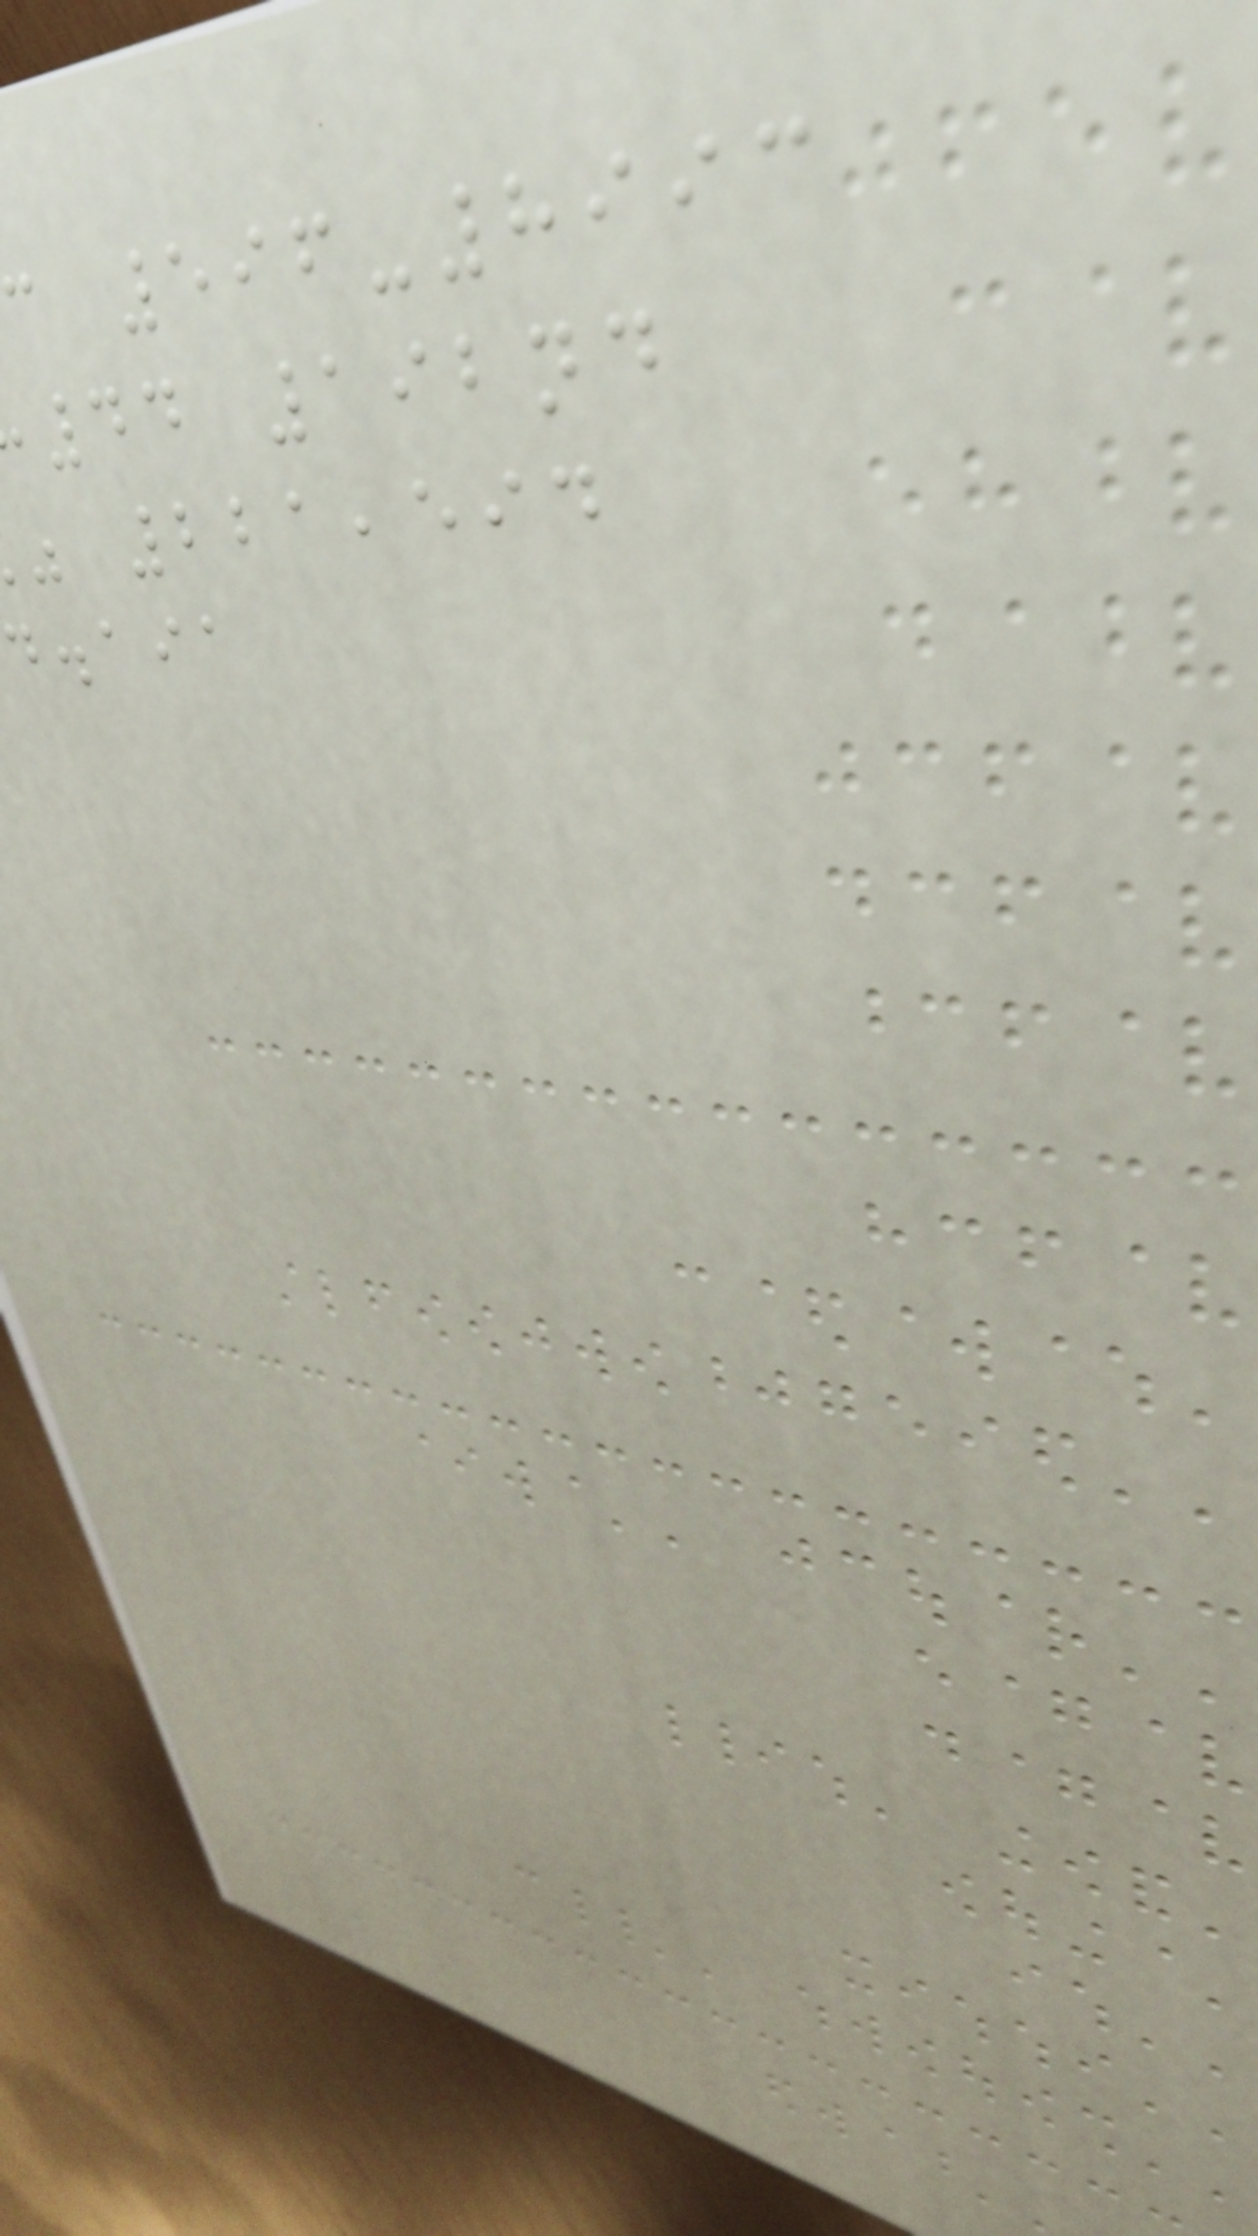c 596-8993
44 192nd
221,594
d.aia
